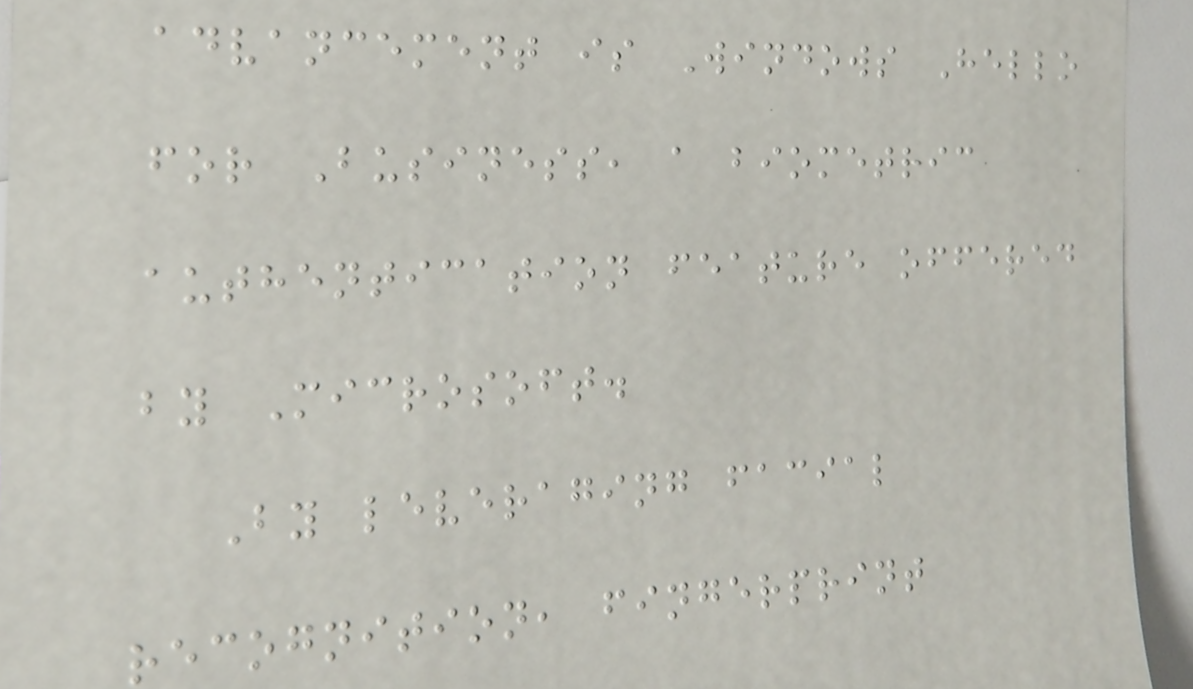advancement is Windows Hello
for Business, a biometric
authentication feature offered
by Microsoft.
By leveraging facial
recognition, fingerprint
